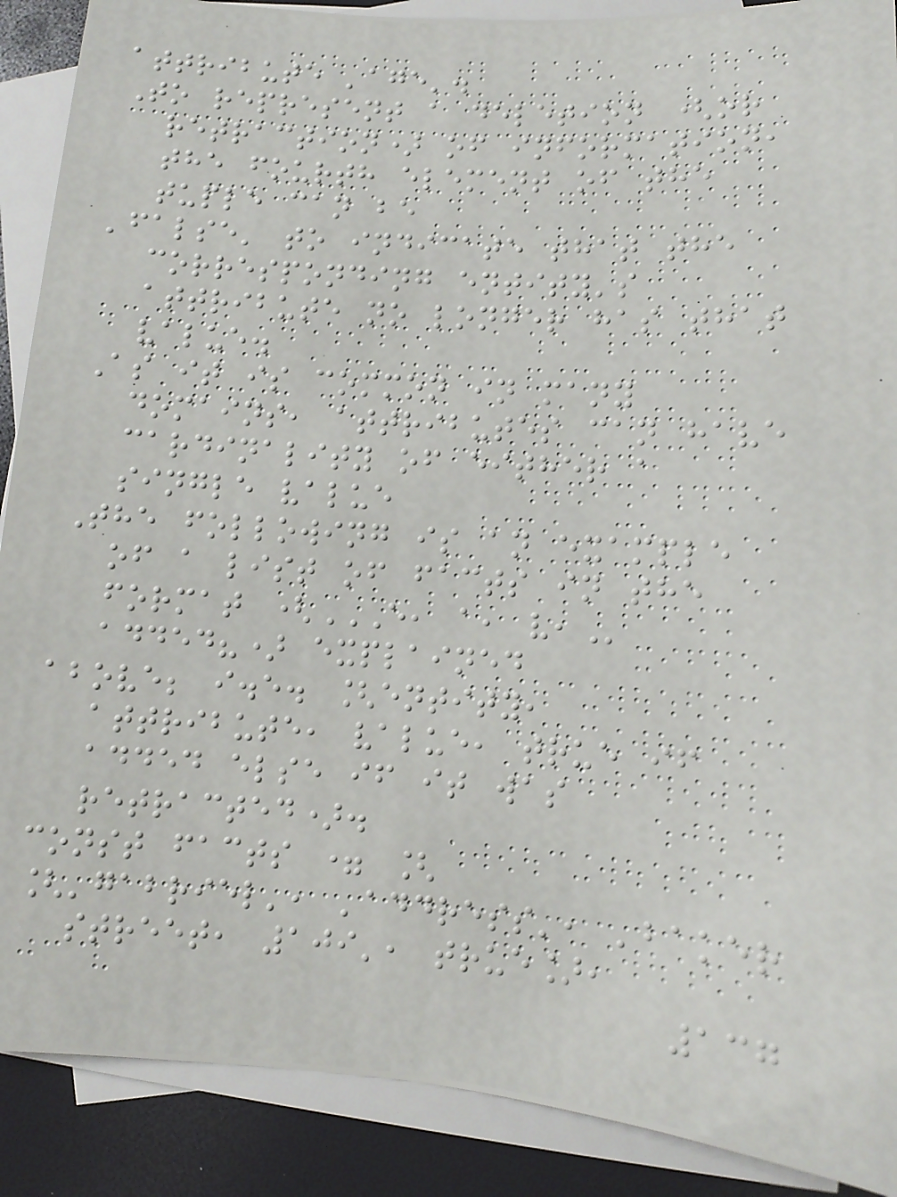attribute 'age'.
To represent a deletion (or
retraction) of information,
the fourth element of the
tuple can be
'false' to indicate that the
corresponding entity's
attribute no longer has that
value.
As it is common in many
domains, attributes can have
cardinality of either a
single value
The following is an example
of a list of facts in the
format (E, A, V,
added?) explained
above; i.e. [entity,
attribute, value, true if
added else if it was
retracted).
const facts = [
['gabriel', 'address', 'baker
street, 109', true],
137
